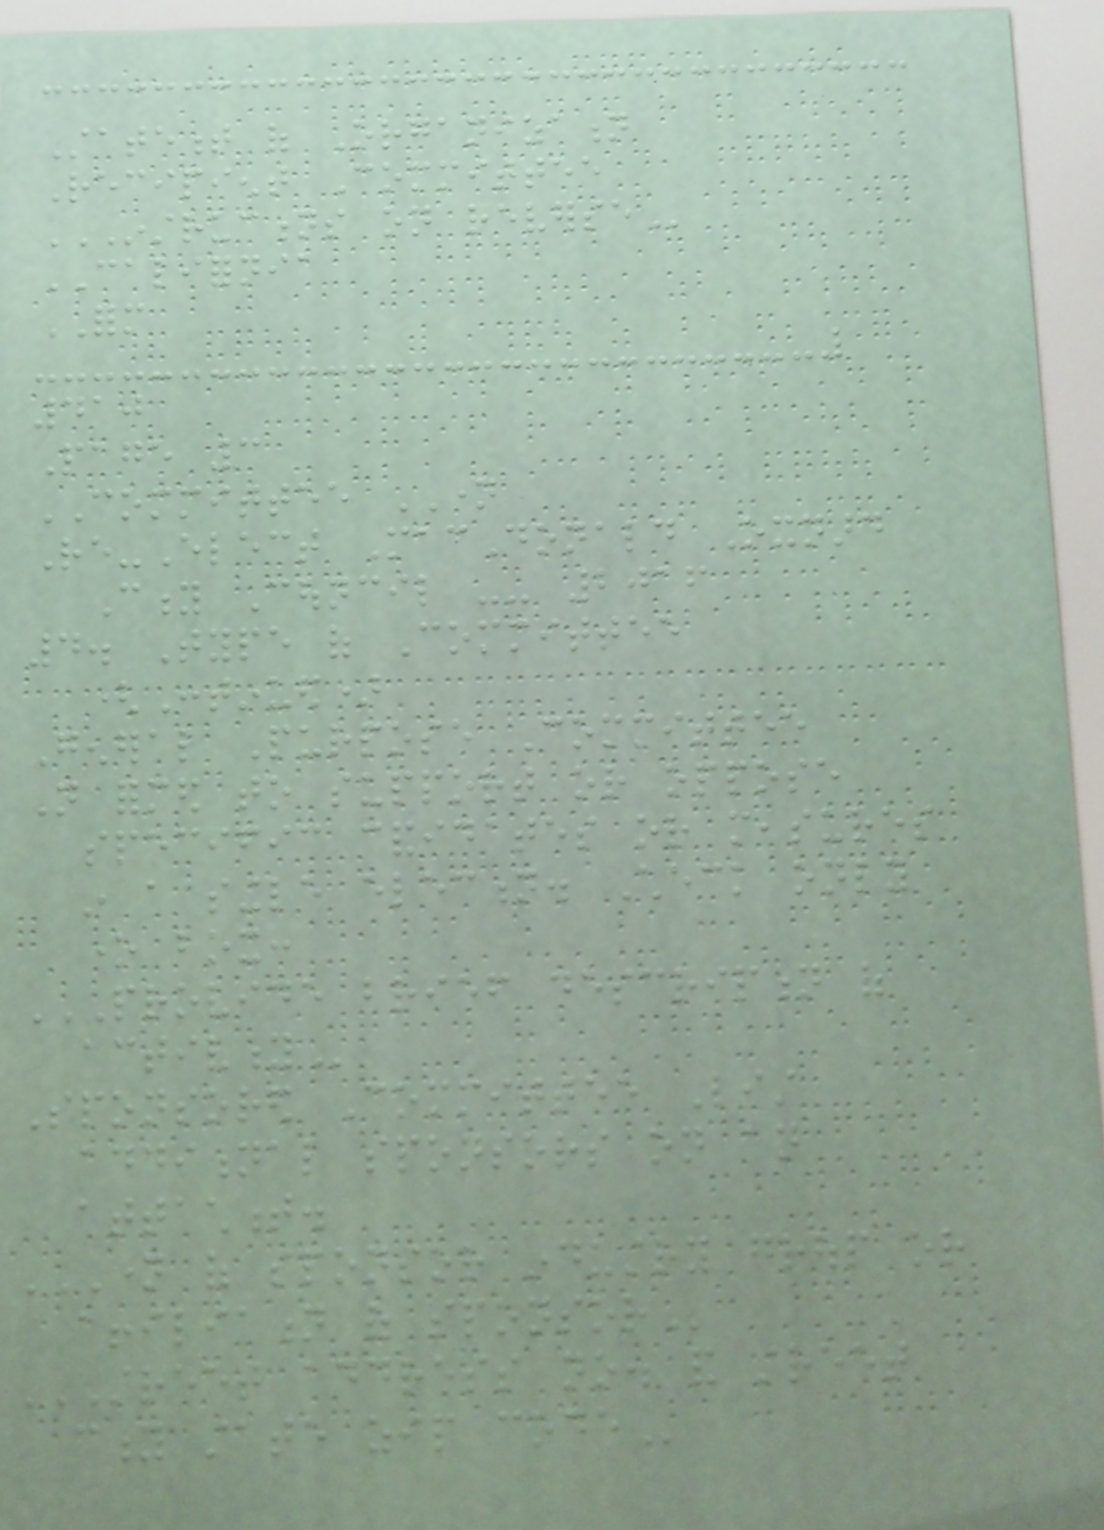Statement of Organization
Recipient Committee
INSTRUCTIONS ON REVERSE
CALIFORNIA
FORM
410
Page 3
COMMITTEE NAME
Re-Elect MacDonald Oxnard
City Council -- 2016
4. Type of Committee
(Continued)
General Purpose Committee
Not formed to support or oppose
specific candidates or measures
in a single election. Check only
one box:
PROVIDE BRIEF DESCRIPTION OF
ACTIVITY
Sponsored Committee List
additional sponsors on an
attachment.
NAME OF SPONSOR INDUSTRY GROUP OR
AFFILIATION OF SPONSOR
STREET ADDRESS NO. AND STREET
CITY STATE ZIP CODE
